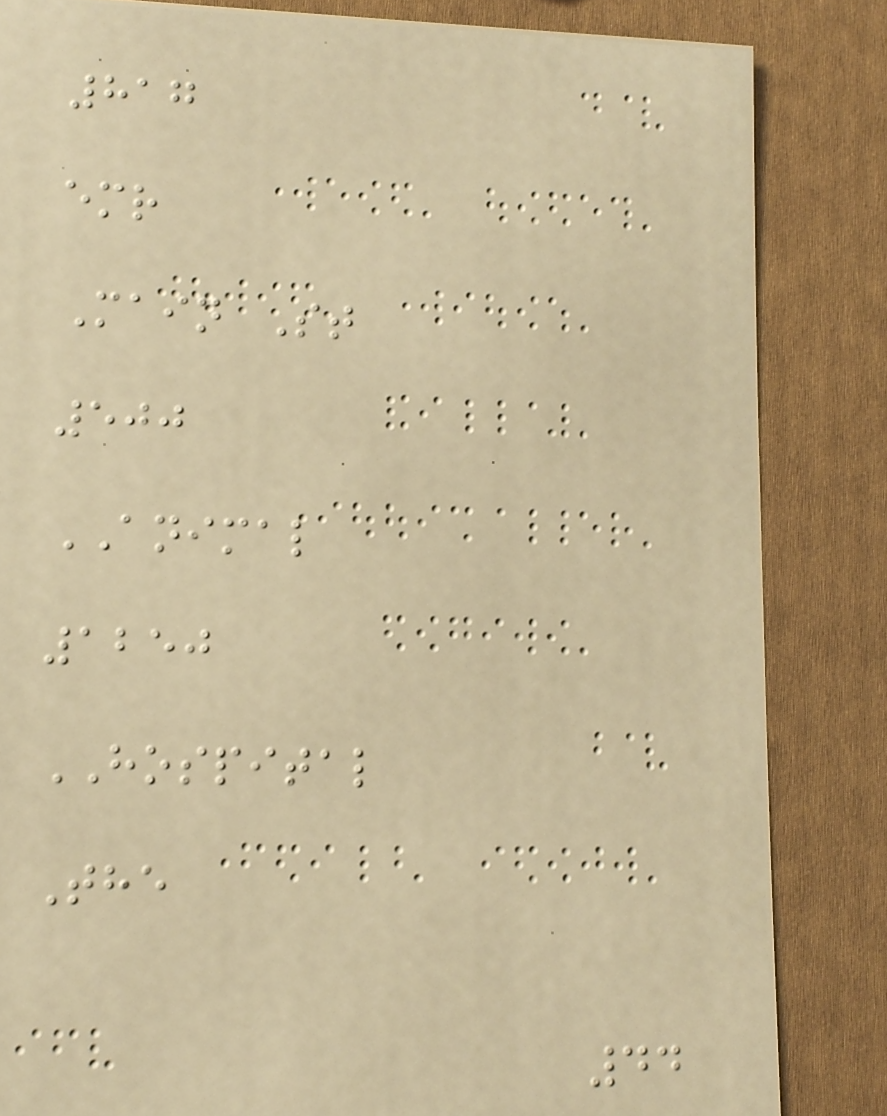817
emr
Main St
500
ANIMAL
1250
HOSPITAL
The
44
